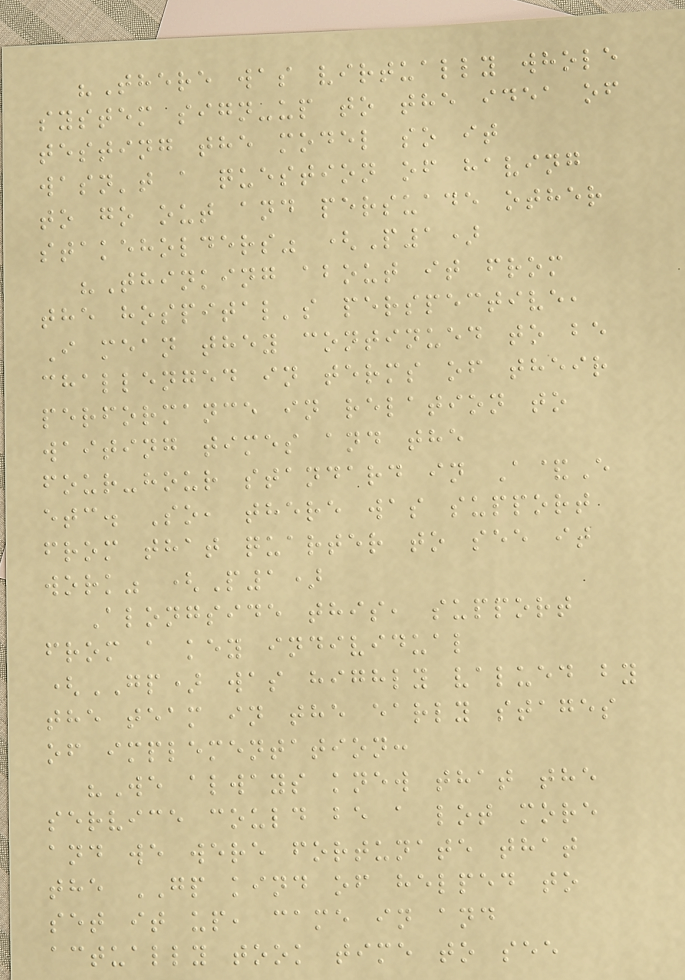"There was virtually whole
system sign-up to the idea of
testing the model so it
wasn't a question of having
to go out and persuade other
stakeholders" (P1)
"Thinking about it from
the hospital's perspective,
I mean they continued to be
challenged in terms of their
performance in relation to
waiting times and the
four-hour standard in A&E
etc. So, there was support
from that quarter to see it
work" (P1)
Alongside this, support
from a key individual
(GP) was highly valued by
the team in the early stages
of implementation:
"We always knew that the
service could be a lot more
and we were fortunate that
the GP kind of helped to
set it up, came in and
actually took time to see
